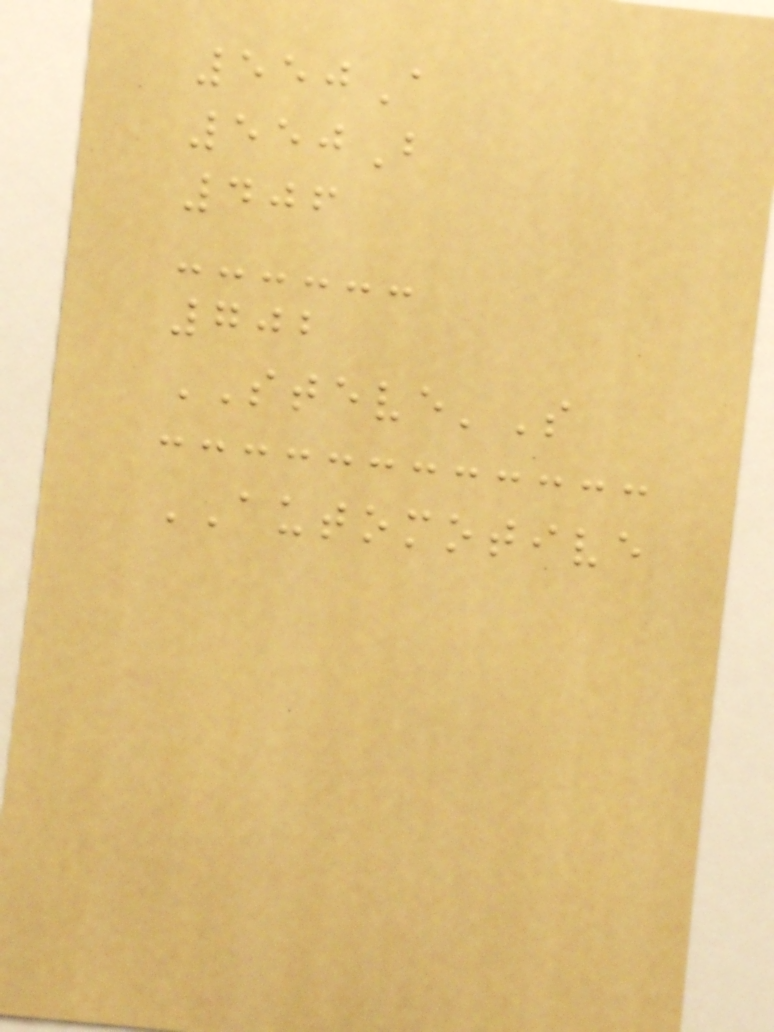550A
550B
406
702
STEVE'S
AUTOMOTIVE
